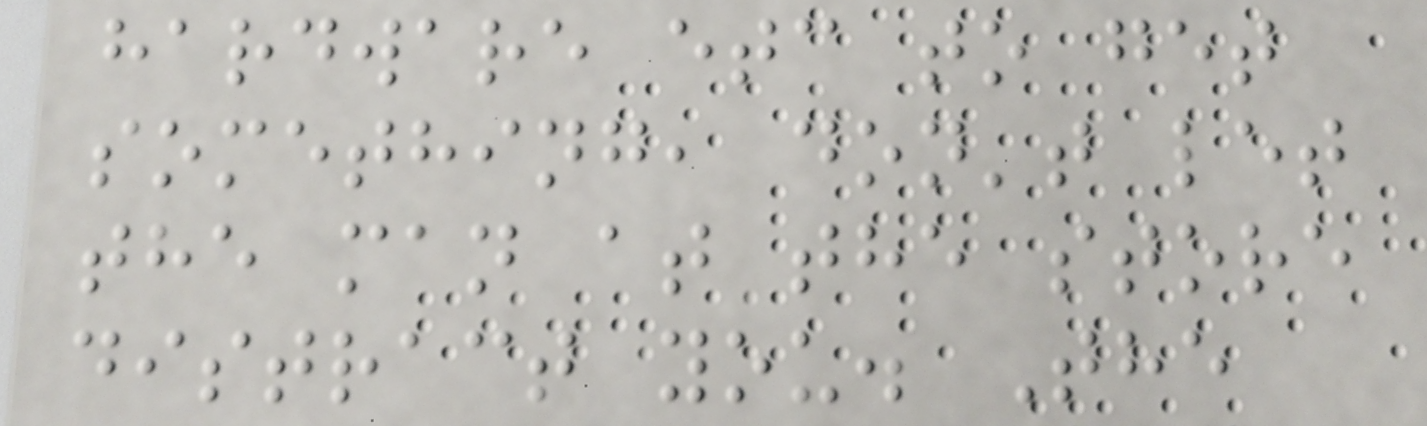hardware etc to get
something, don't let
the man at the store
distract you. The
